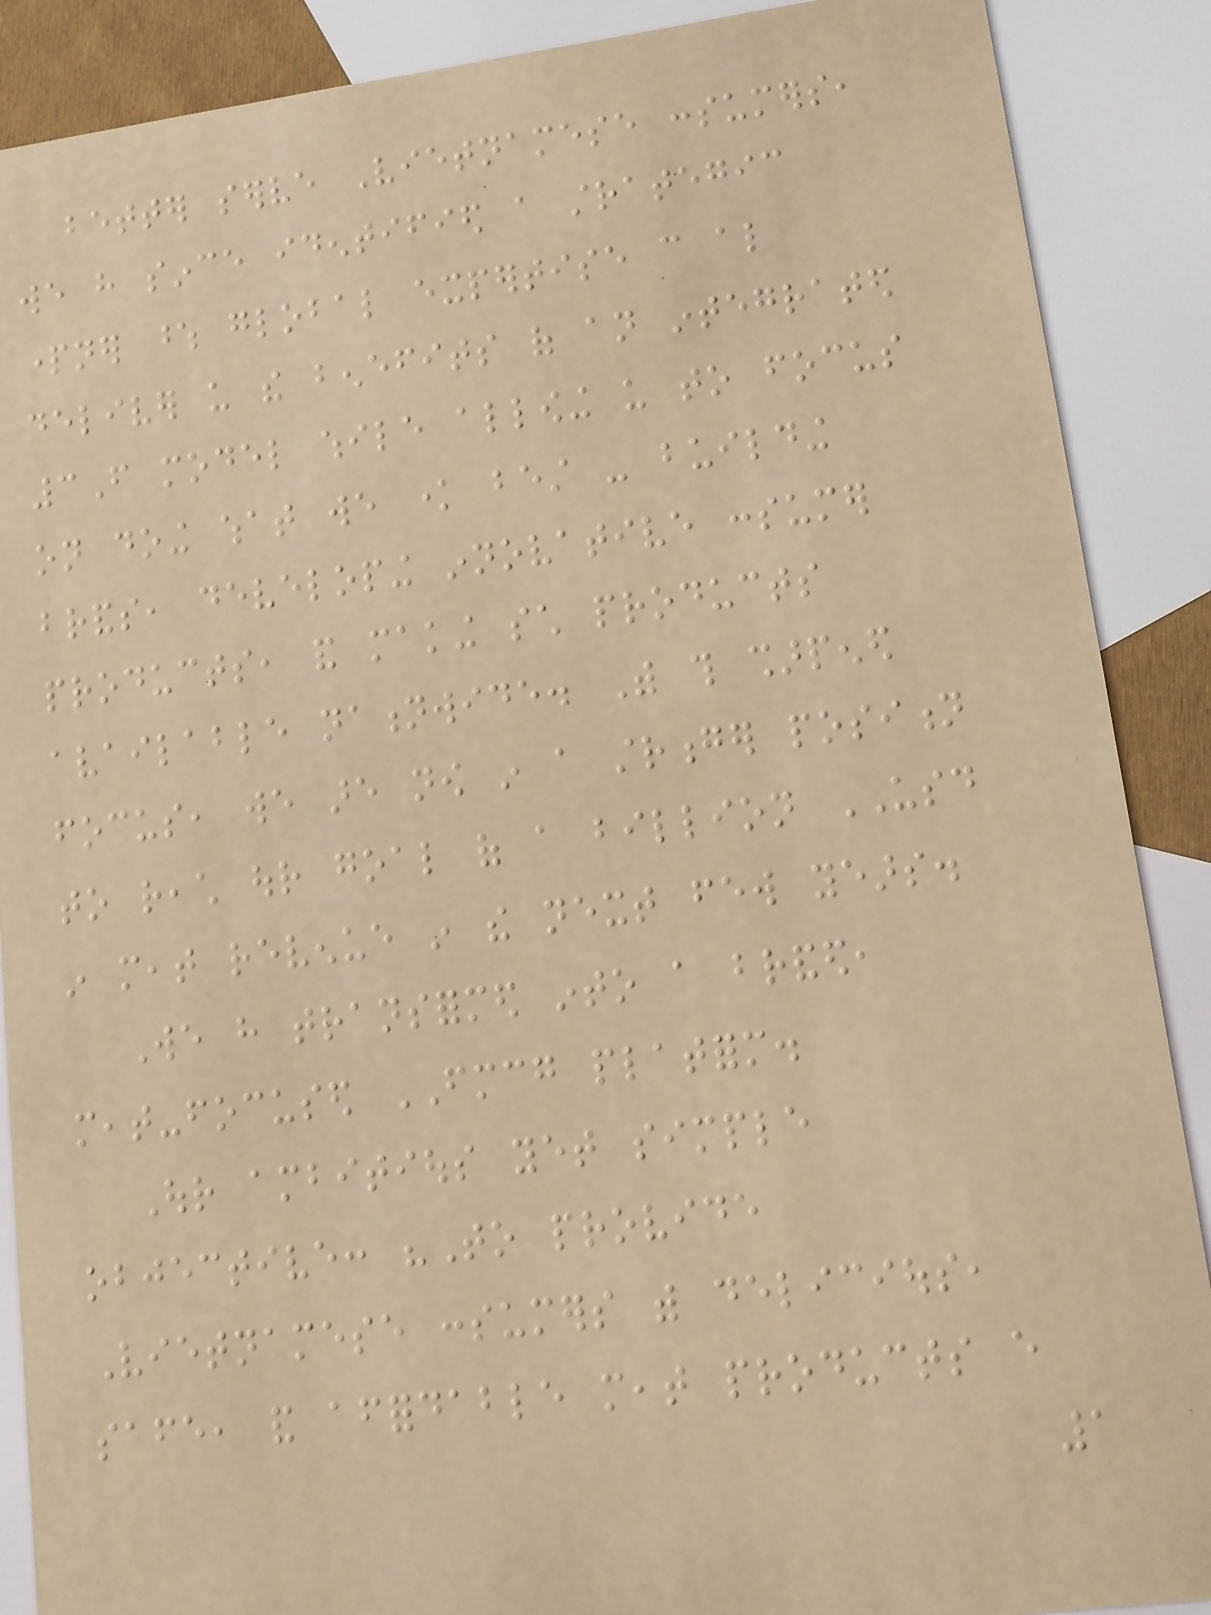better serve Vietnamese consumers,
we have since identified a strategic
partner whose global expertise can also
deliver us the benefits of an integrated
3F model while allowing us to focus
on doing what we know best - building
brands, developing innovative consumer
products, and making such products
available nationwide. With this sharpened
focus, we are now in a stronger position
to reach our goal of a billion USD
in meat revenue in the next few years.
We have transformed into a branded,
meat-focused FMCG platform.
Our ambitious yet simple
objective: "To provide
Vietnamese consumers with delicious,
safe, and affordable meat products every
1
